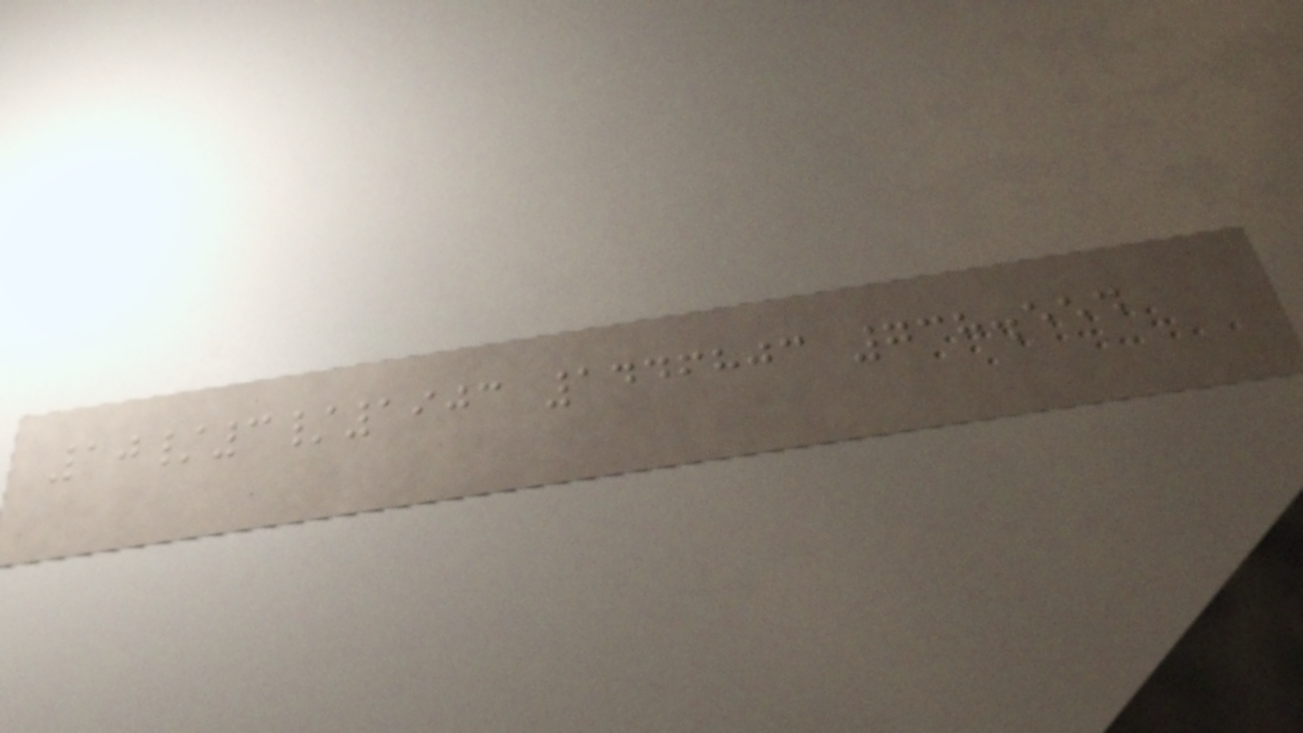10/3/1903 1446803 738.554
